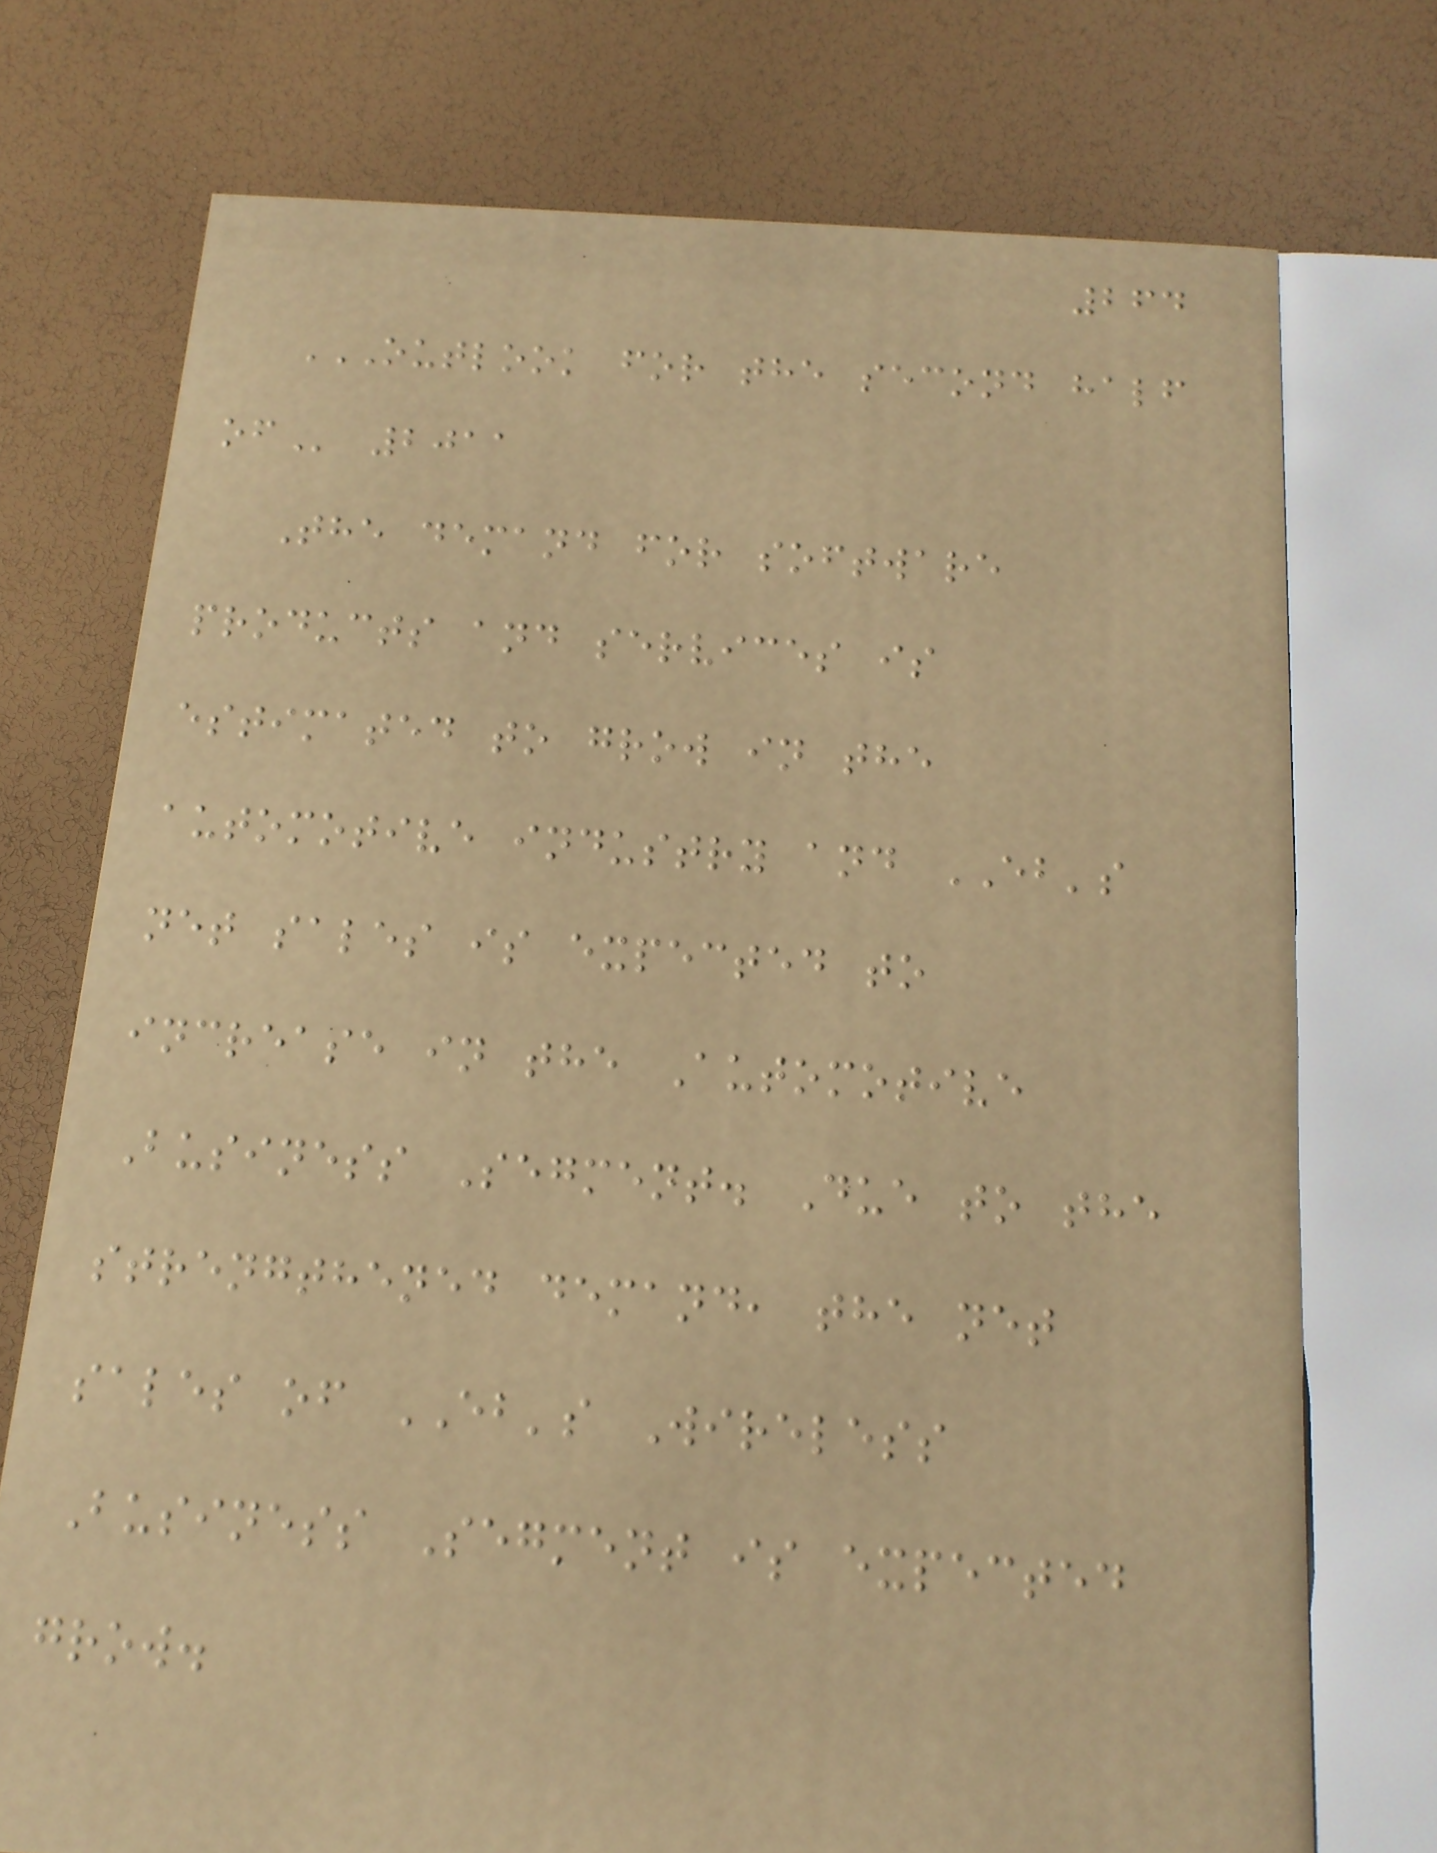264
OUTLOOK FOR THE SECOND HALF
OF 2011
The demand for software
products and services is
estimated to grow in the
automotive industry and EB's
net sales is expected to
increase in the Automotive
Business Segment. Due to the
strengthened demand, the net
sales of EB's Wireless
Business Segment is expected
grow.
